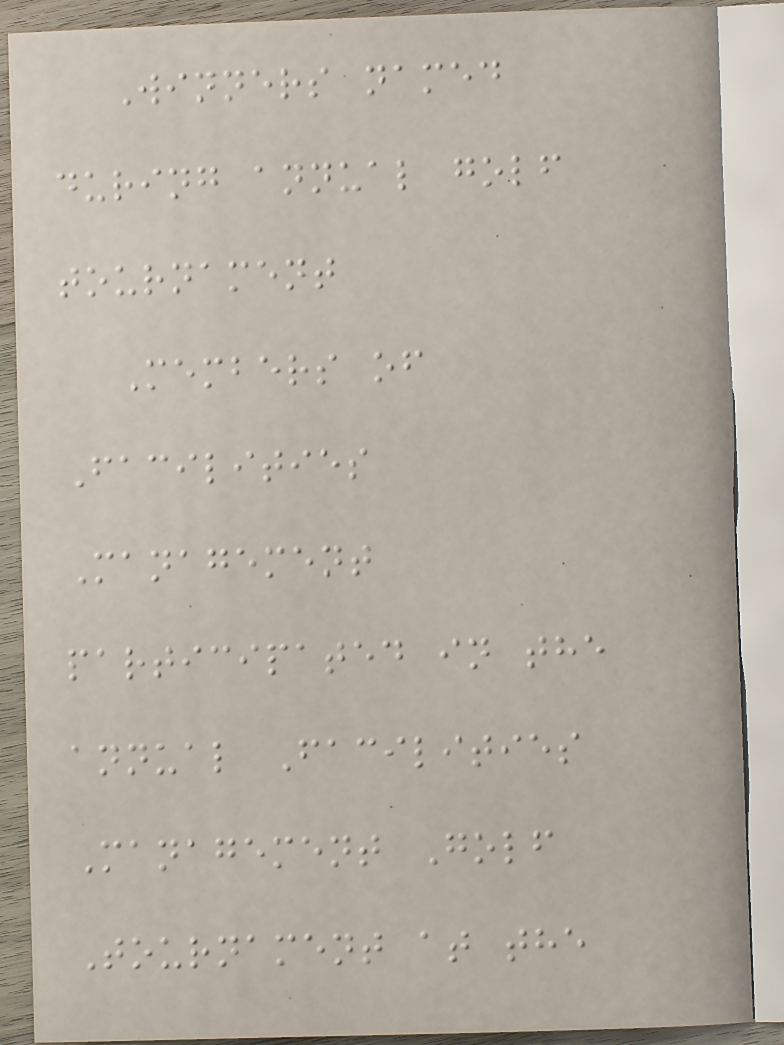Winners named
during annual golf
tournament
Members of
Facilities
Management
participated in the
annual Facilities
Management Golf
Tournament at the
